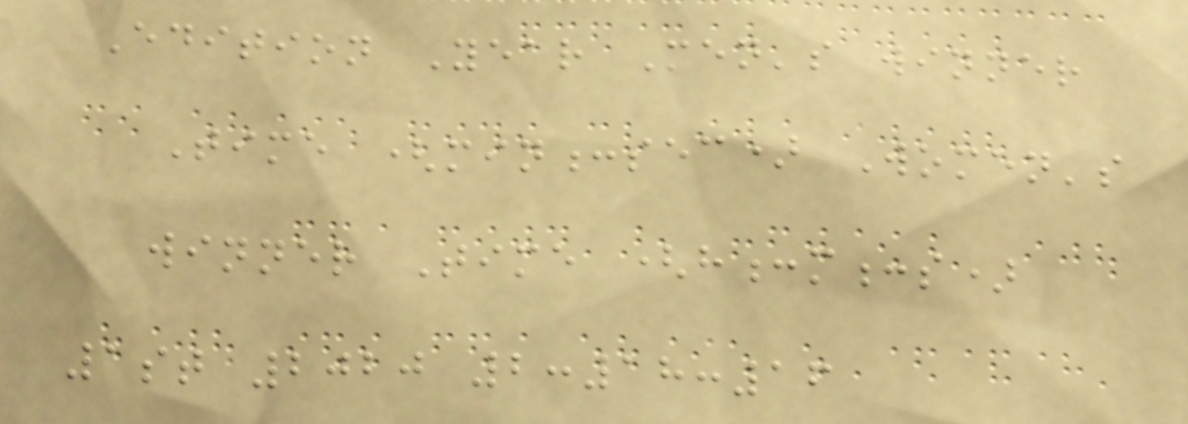Edition Year Men's winner
Time (min:sec) Women's
winner Time (h:m:s)
1st 2020 2:18:16
